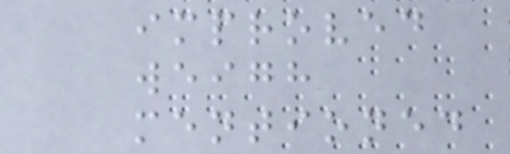improved
weigh
mentioned
